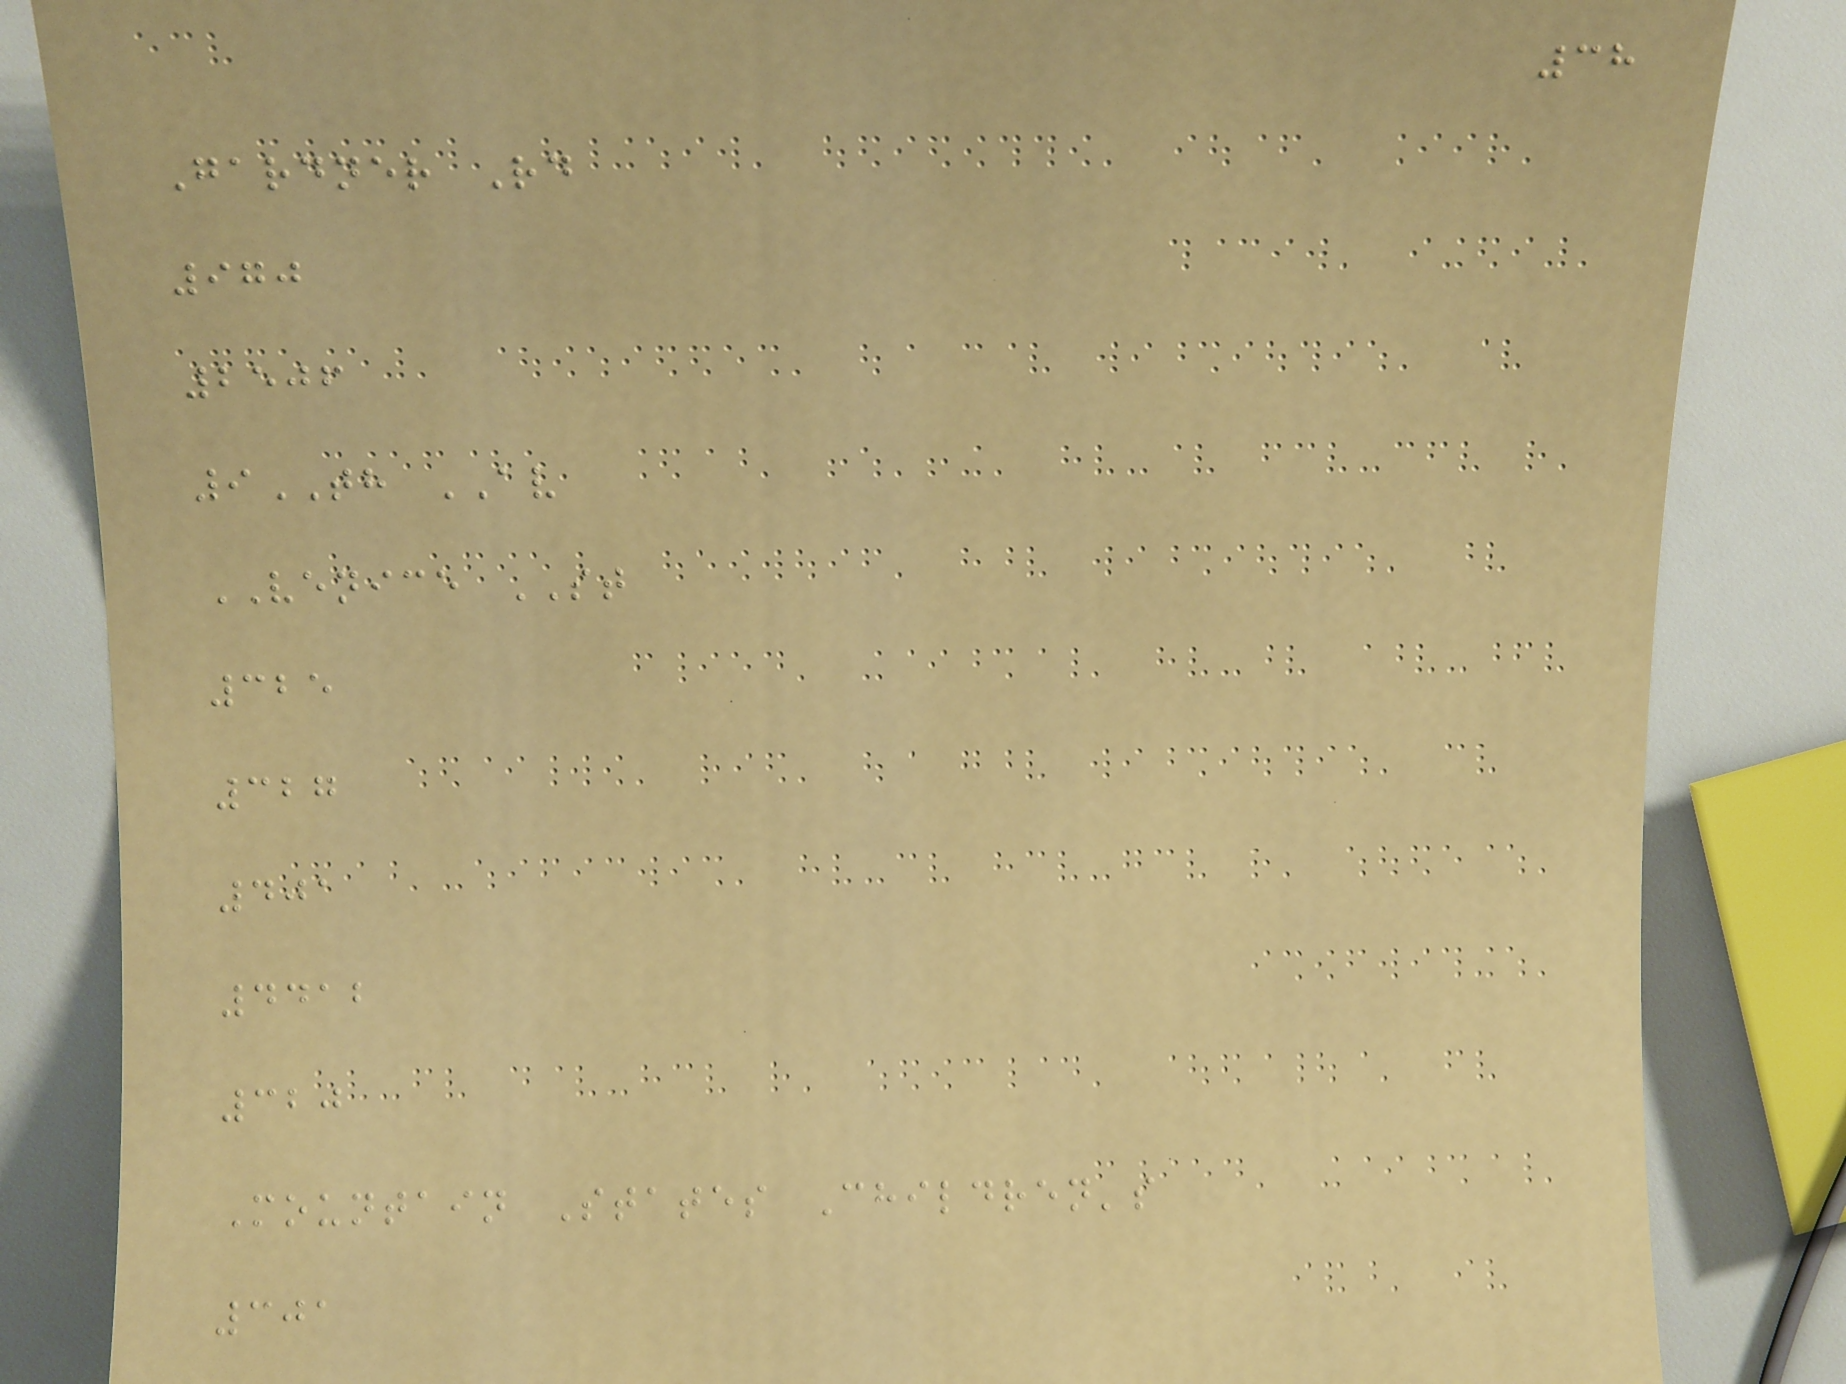38
Gardner Rd
970
2506
9TH AV
VENICE ST
325
327
401
4412
320
Mountain States Children's
301
